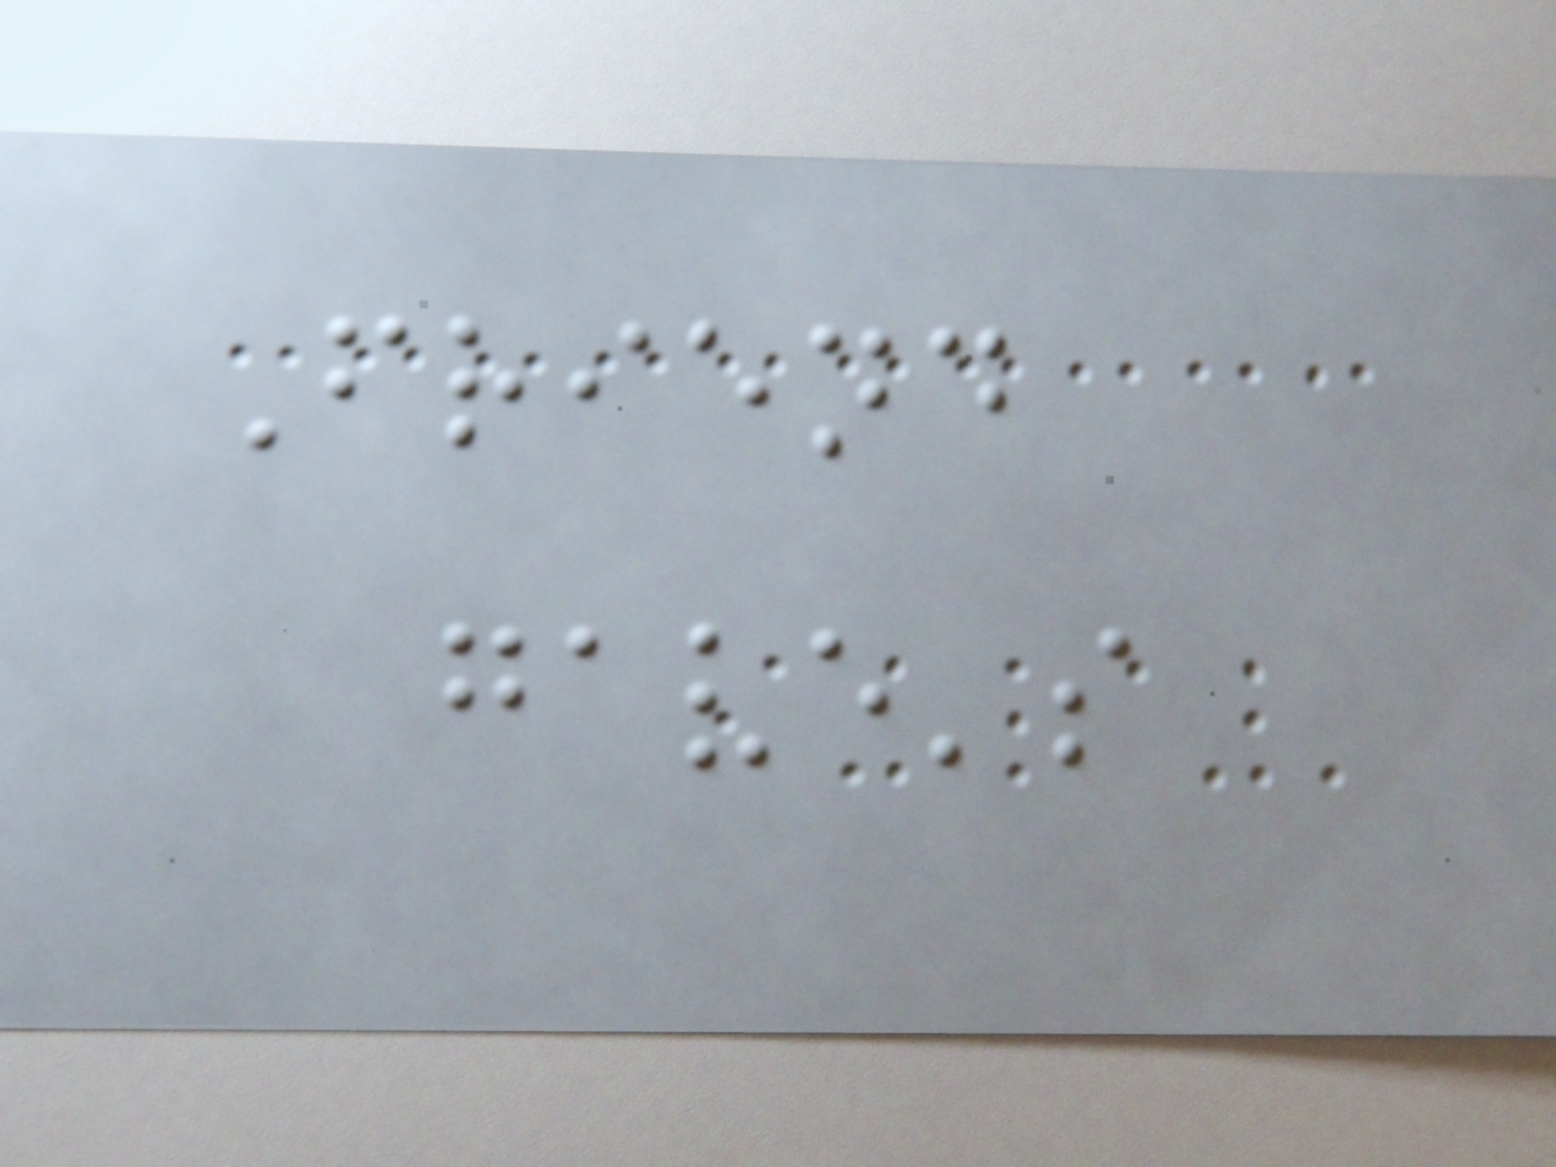Friend
gave's
